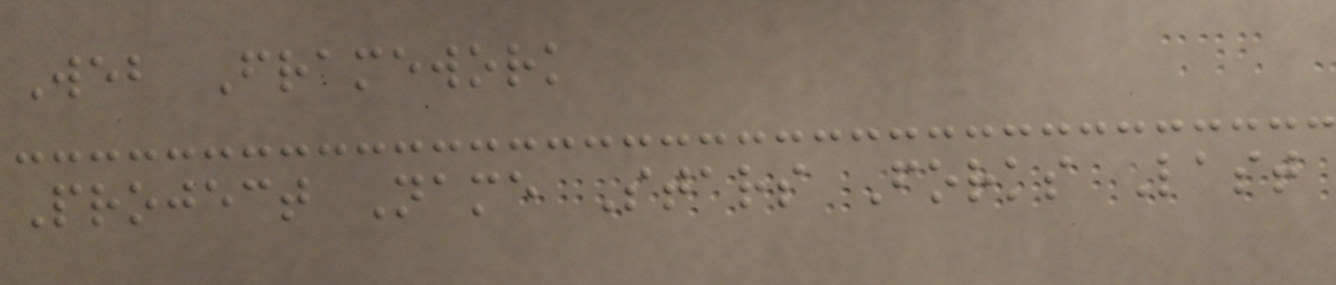Web Framework
Project Name Stars Forks Last
